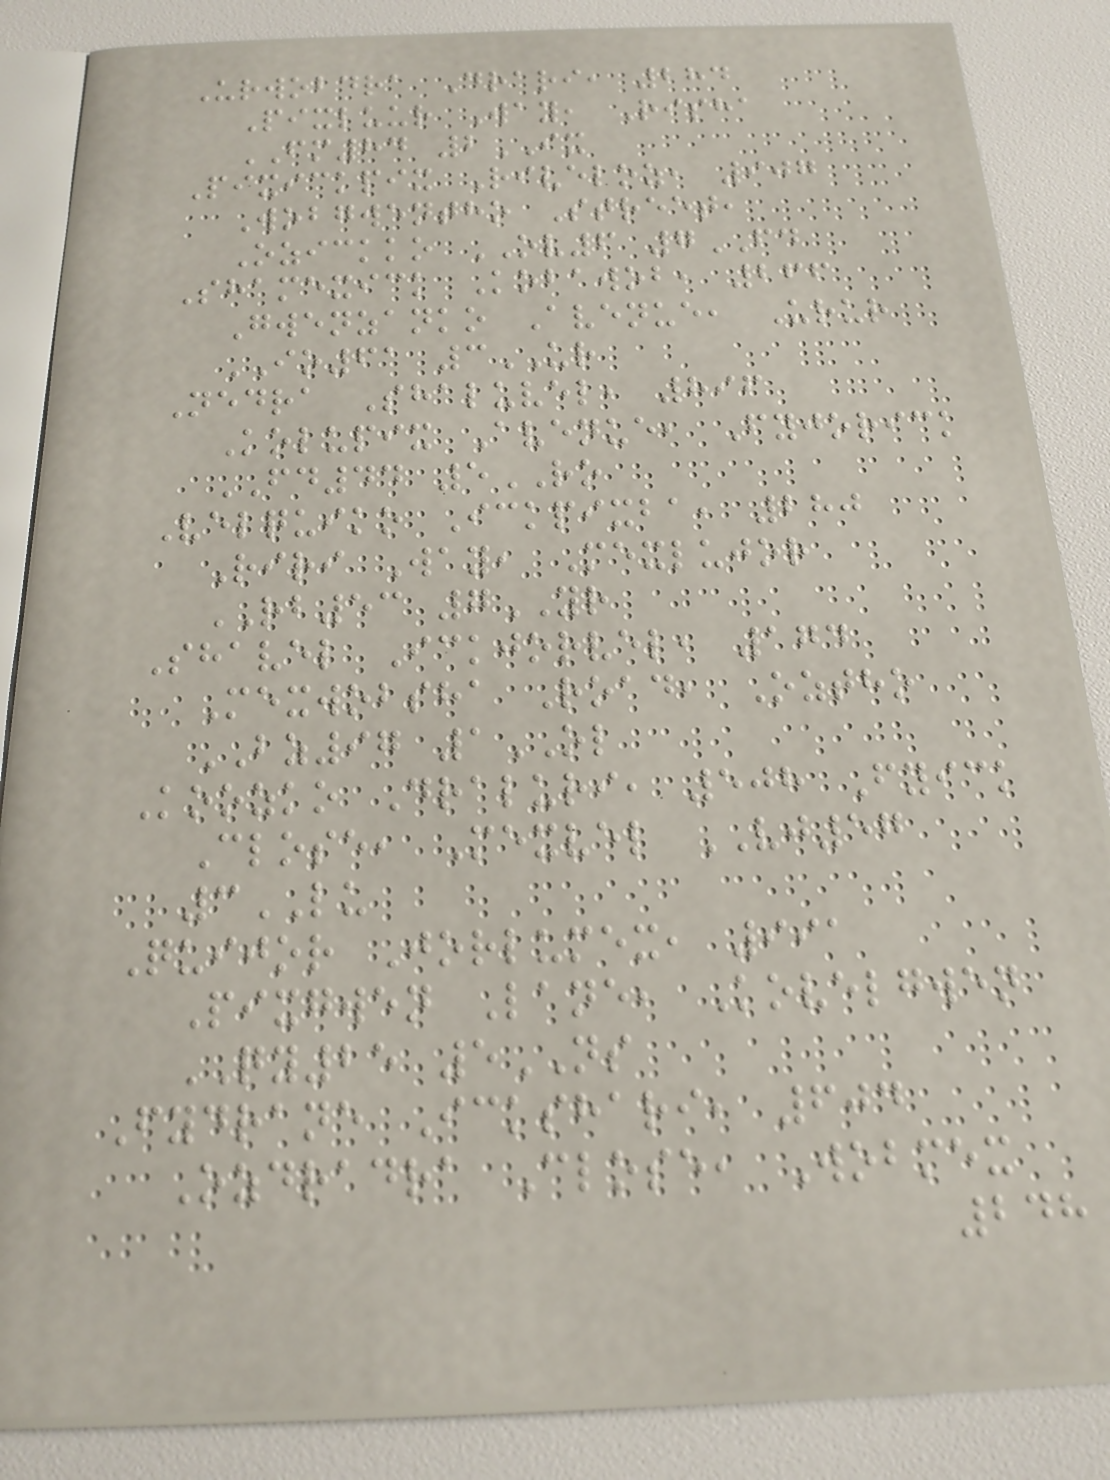Urwobdra Drari, 284
Pixluur Way, Risha
FM84 2IX
Pixickpix Riveloz, 907
Wobgwentho Street,
Ozickko OV6 7FD
Shamexick Kobawob, 266
Gwenzanko Avenue, Urur
IO61 3UR
Nedra Shaluvel, 896
Kolupix Avenue, Fyjorick
FD44 5RO
Velquiko Ickpixba, 280
Riri Way, Mexlujor
RB53 7YR
Shavel Ickjorvel, 174
Mexwobsha Road, Oztho
BZ97 1OL
Koozko Draluri, 508 Fyick
Close, Mexvel VJ57
3LU
Quijor Jorlumex, 991
Pixgwen Lane, Kovelgwen
QY25 5NS
Fydrane Ickshari, 604
Ozdradra Close, Wobmex
248
